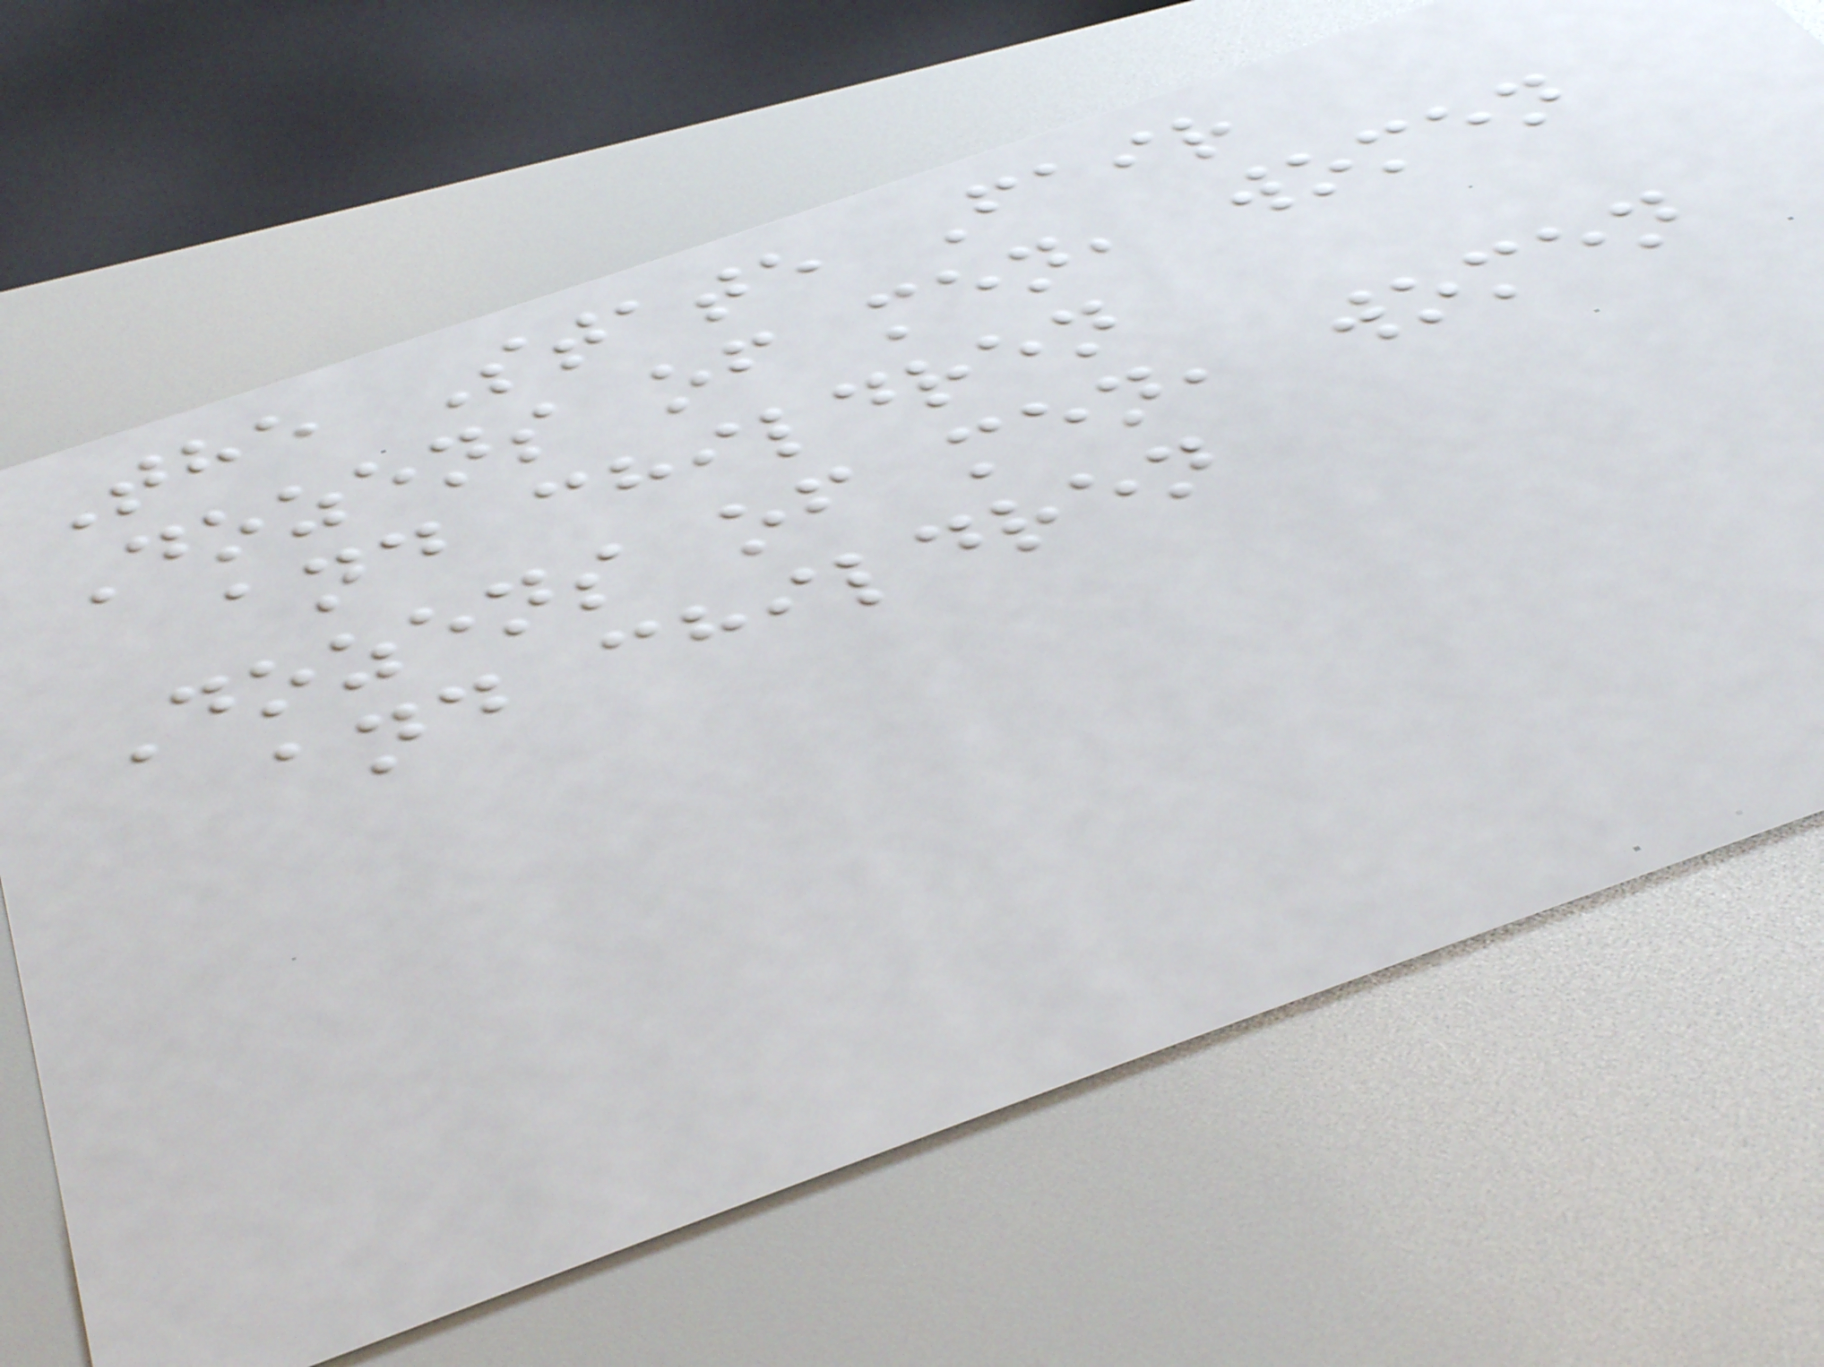The State Fair
Dozens of men, women
and children
Dozens of men, women
and children
